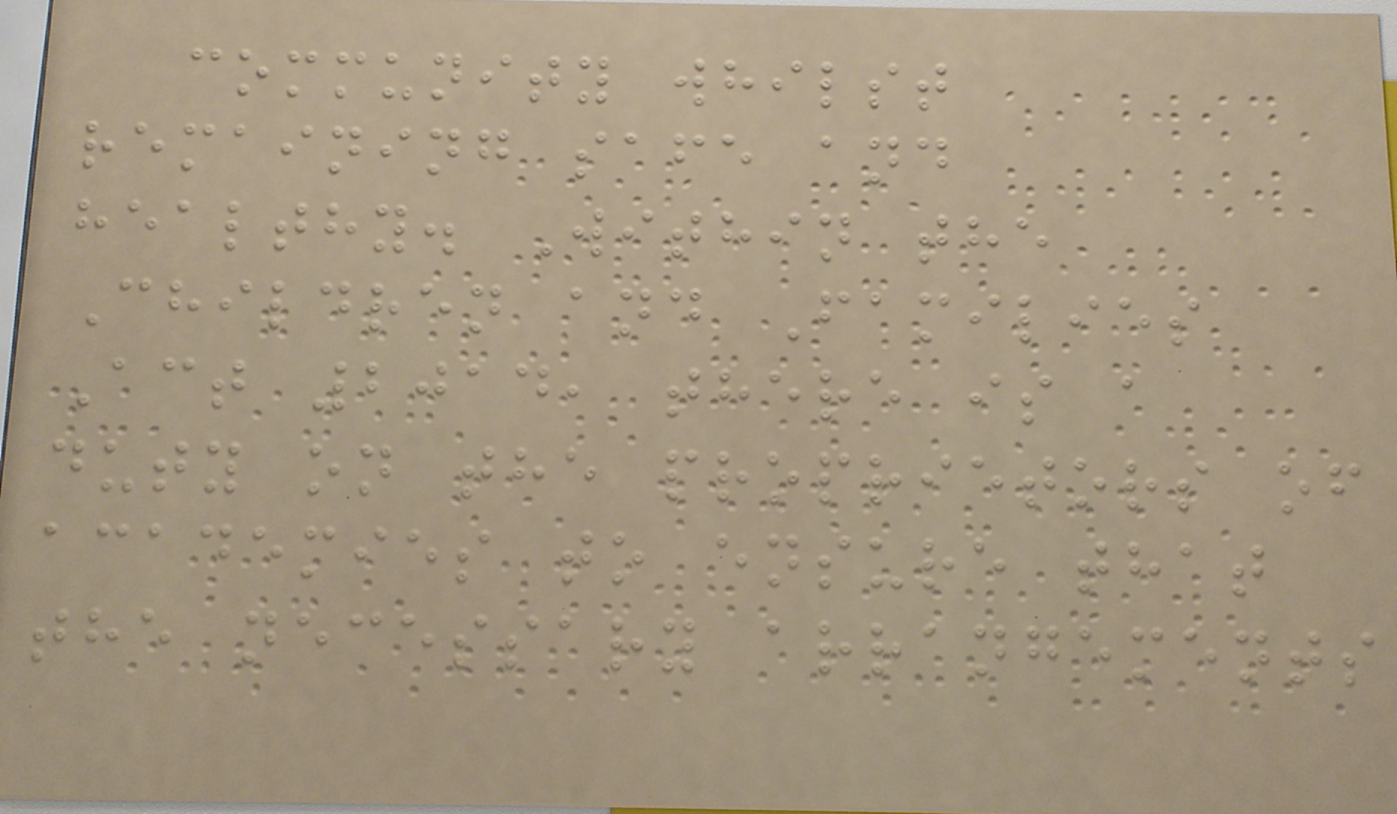community whilst
remaining safe and
healthy. Within the
Children and Families
Act 2014, there is a
duty on the proprietors of
academies to ensure that
the necessary arrangements
